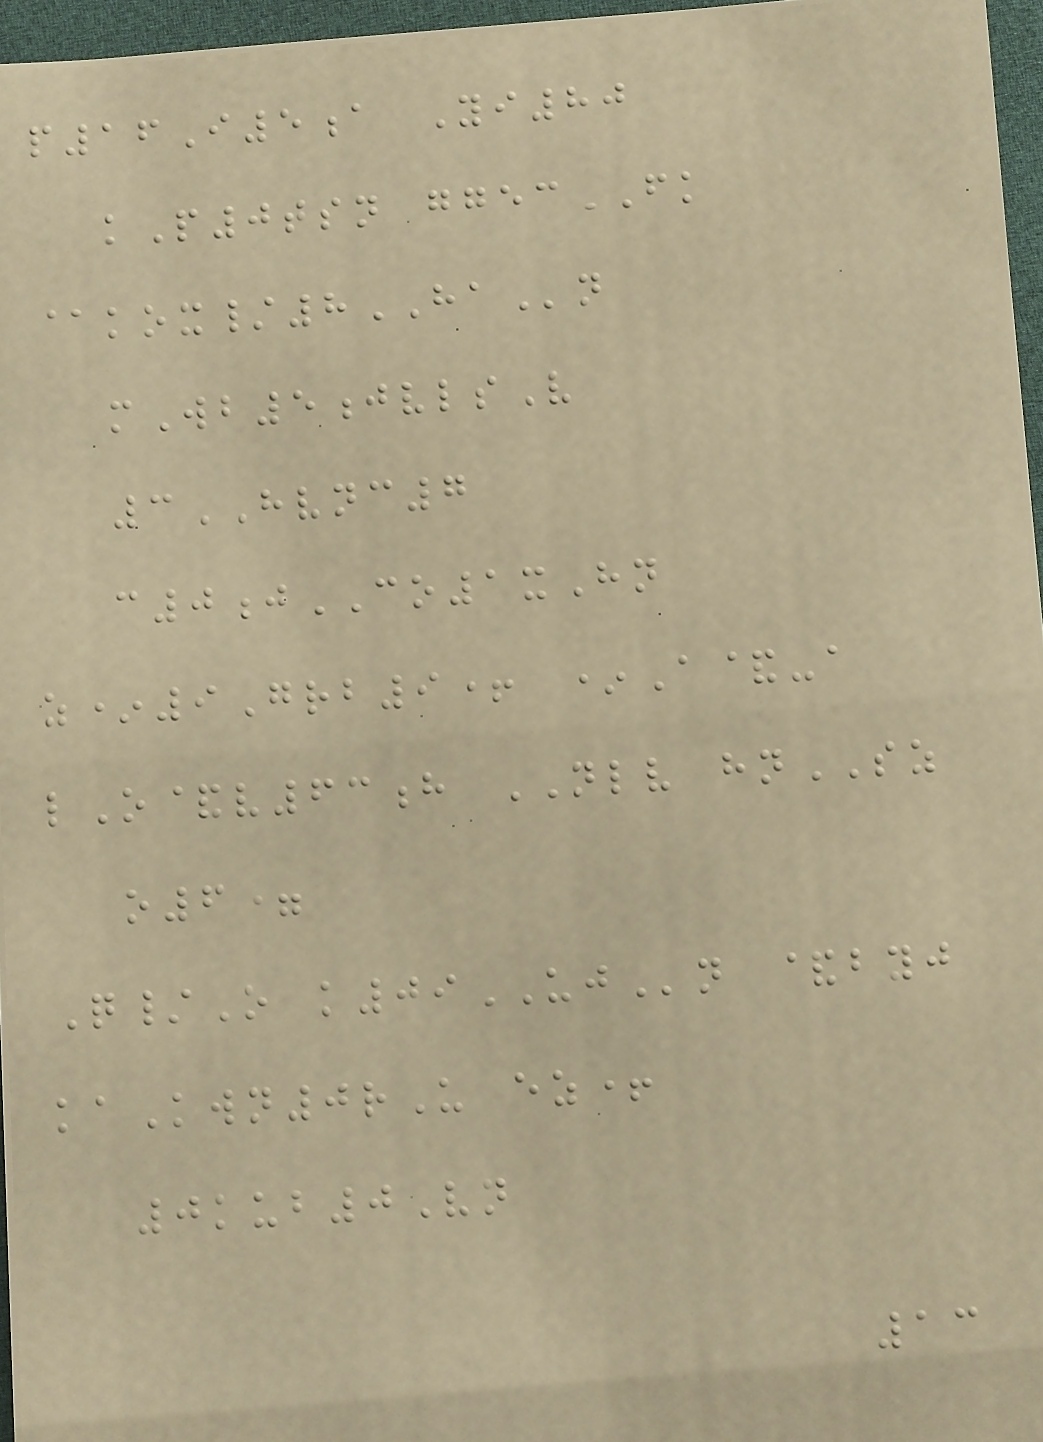p16I5a Yi80
kP0tsn ggecFK
@kox/8HAn
mWb5jvlsV
3HVNC7
c0jCO1xHn
z*9Grb9+ *A&-a
lO&v63h NLV hnSZ
o6=
Q/O k09UJn &byj
kaKwn0rU ez+
0kub0Vn
13
